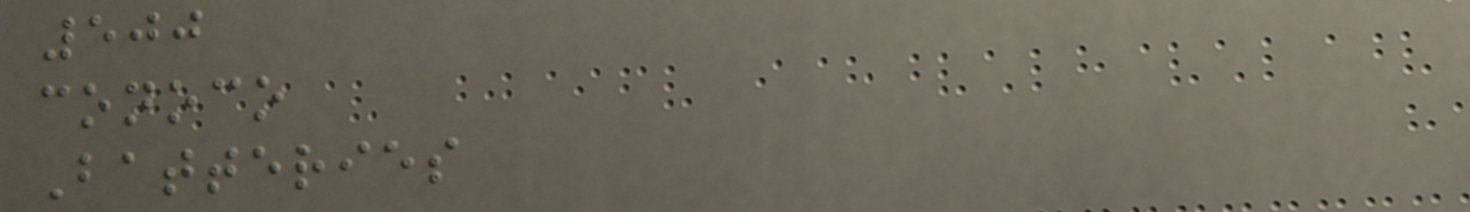500
conoco
Batteries
